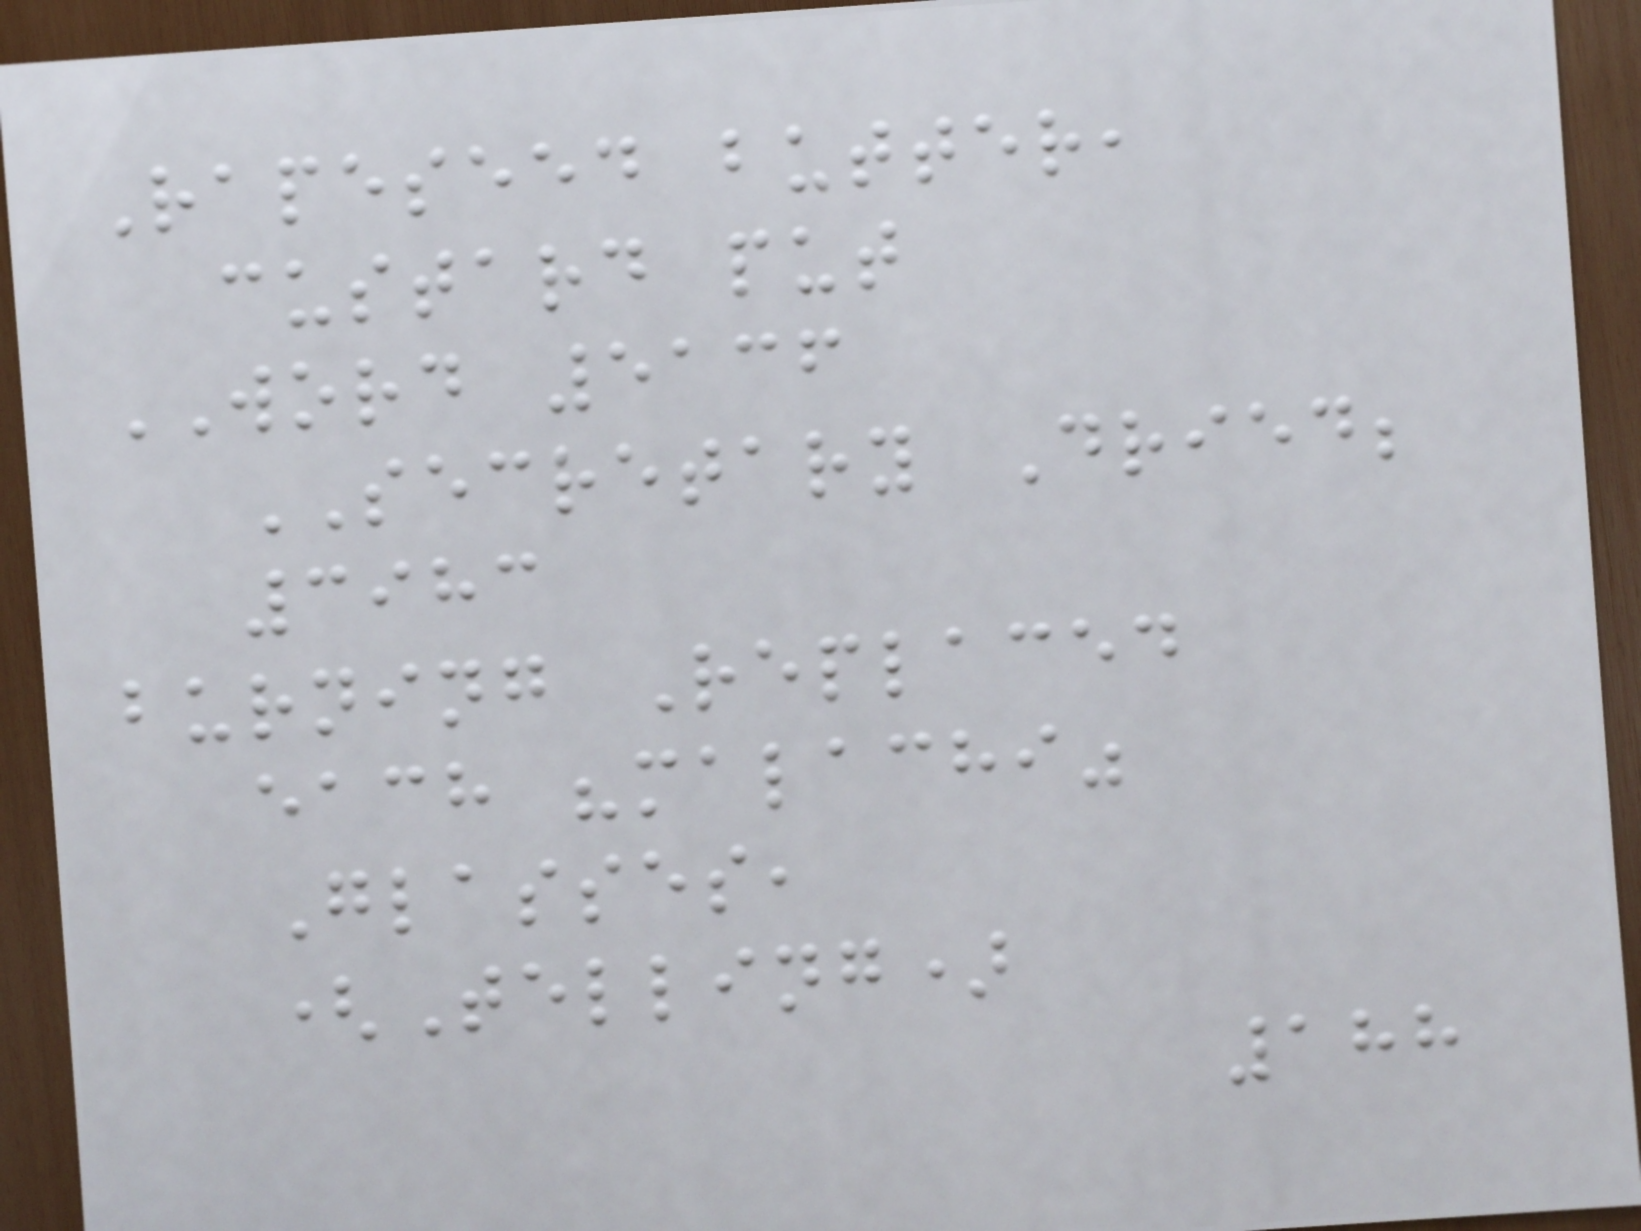Rapeseed butter,
custard put
WORD 5136
SECRETARY Dried;
3983
burning Replaced
each "malachi"
Glasses,
(Telling)
188
